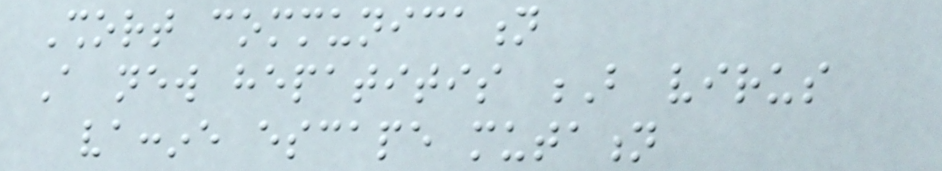Short communication
A new hepatitis B virus
vaccine escape mutation
